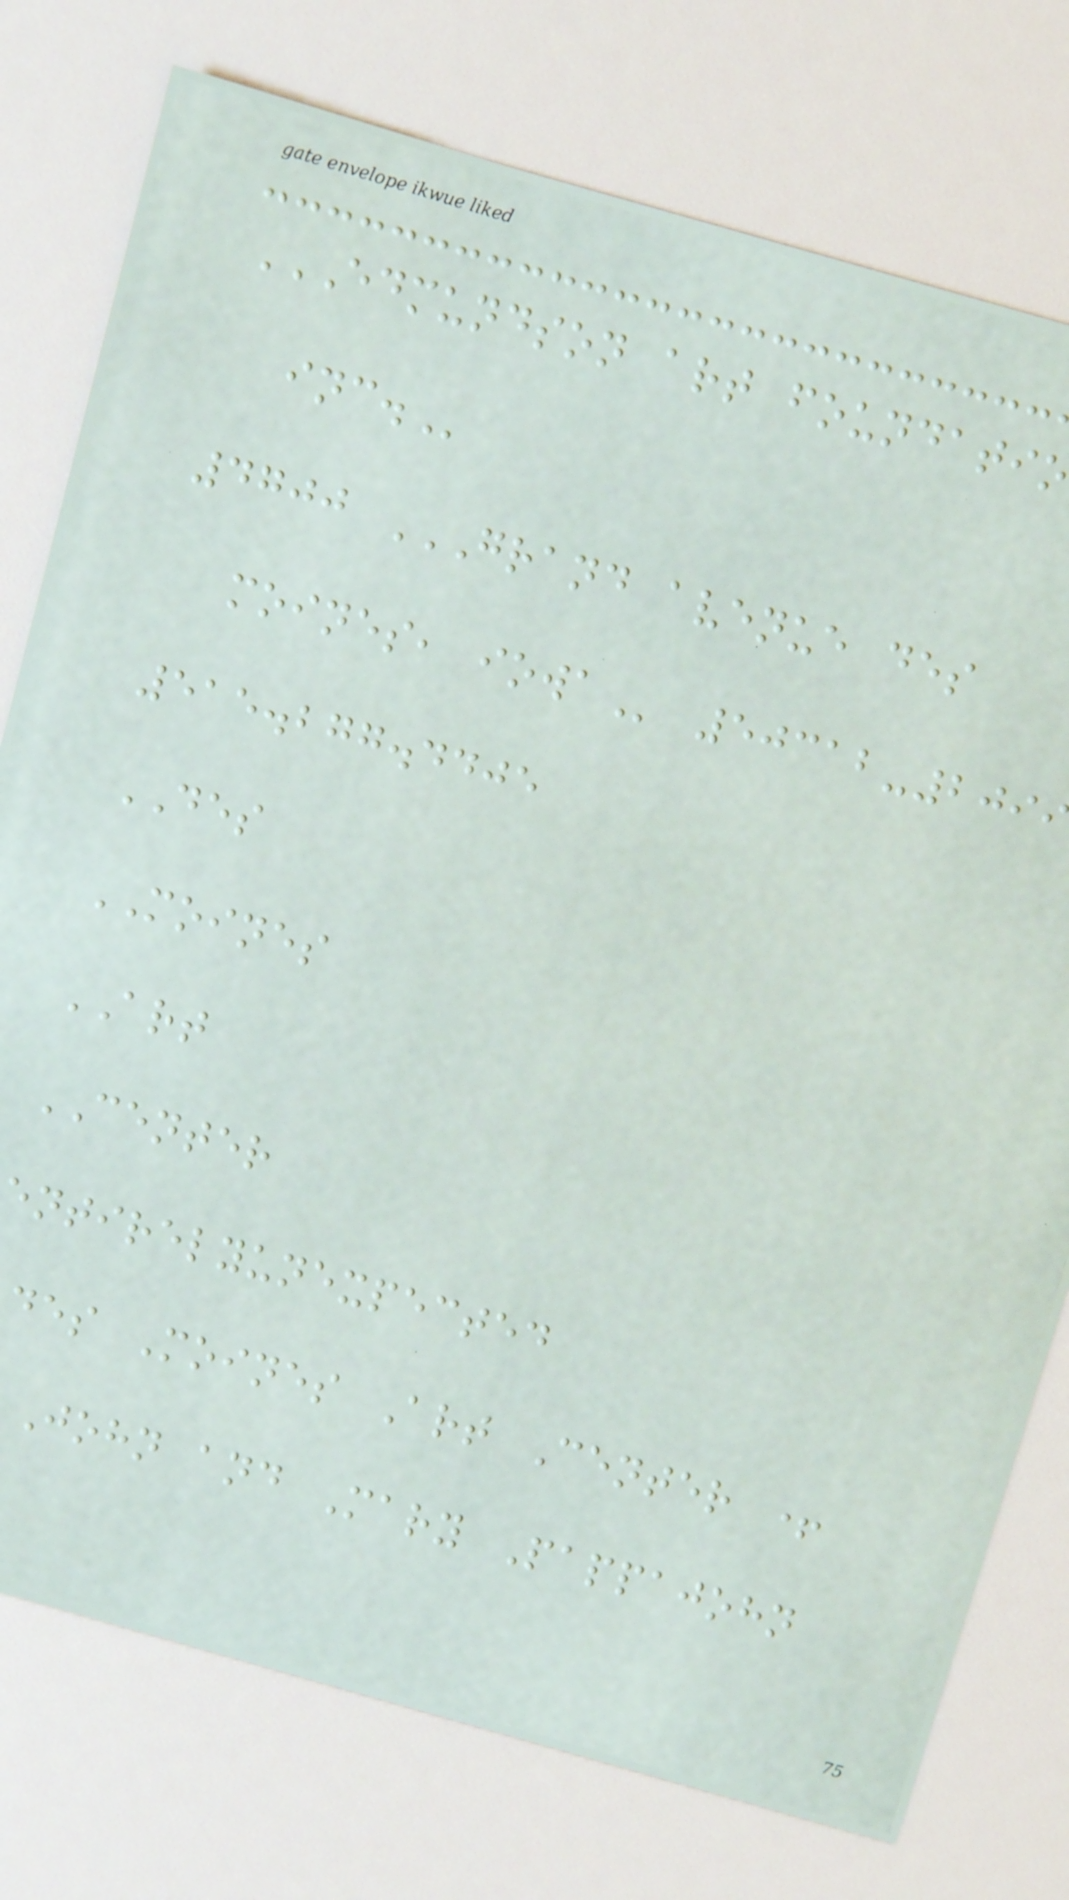4700 GRAND AVENUE DES
moines,
515.277.4405
DES
MOINES
ART
CENTER
entirelyunexpected
des Moines Art Center +
John and Mary Pappajohn
